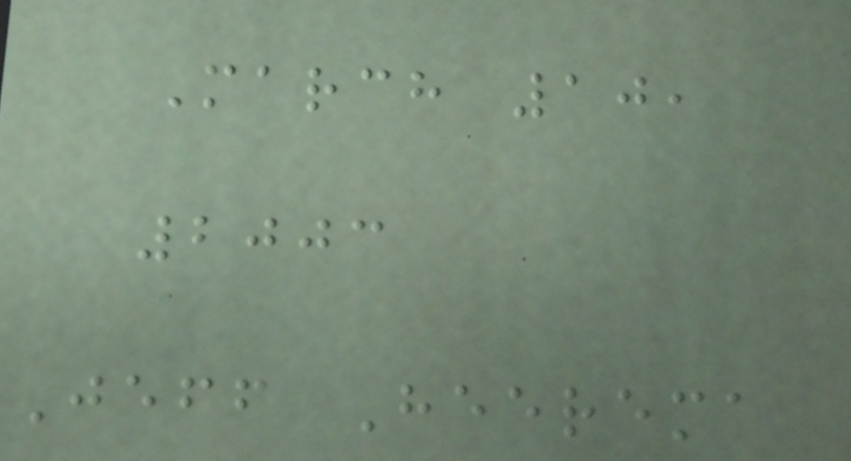March 10,
2003
Jeff Heerema
